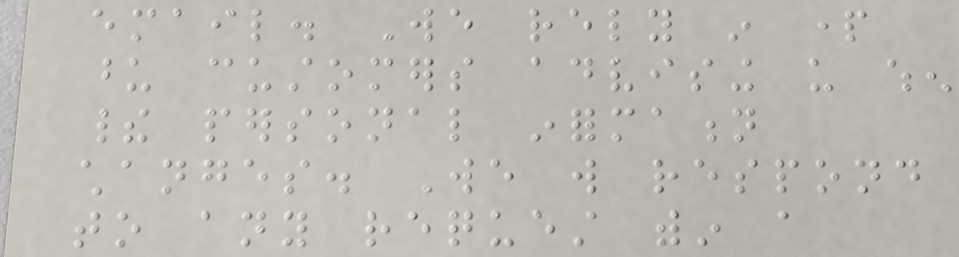email. We rely in part
upon customers advising us when
their personal information
changes. We will respond
to any request within a
